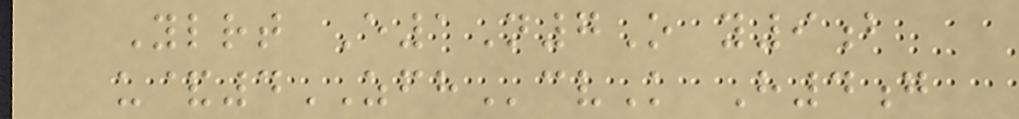Ylrt E1N7O y9b
u&4ZFHcvK H4g
